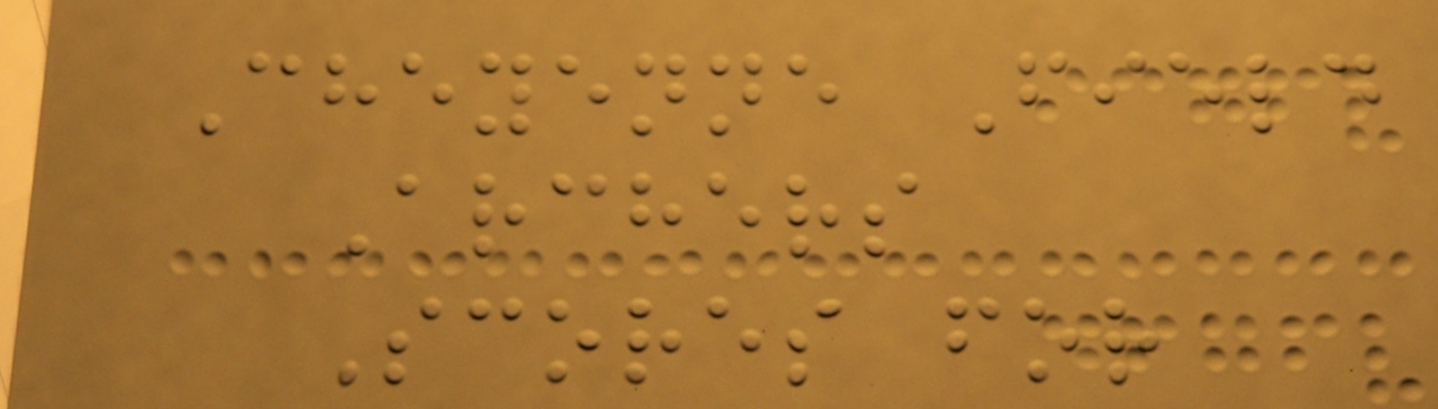Cheyenne Field
Archers
Scores for
